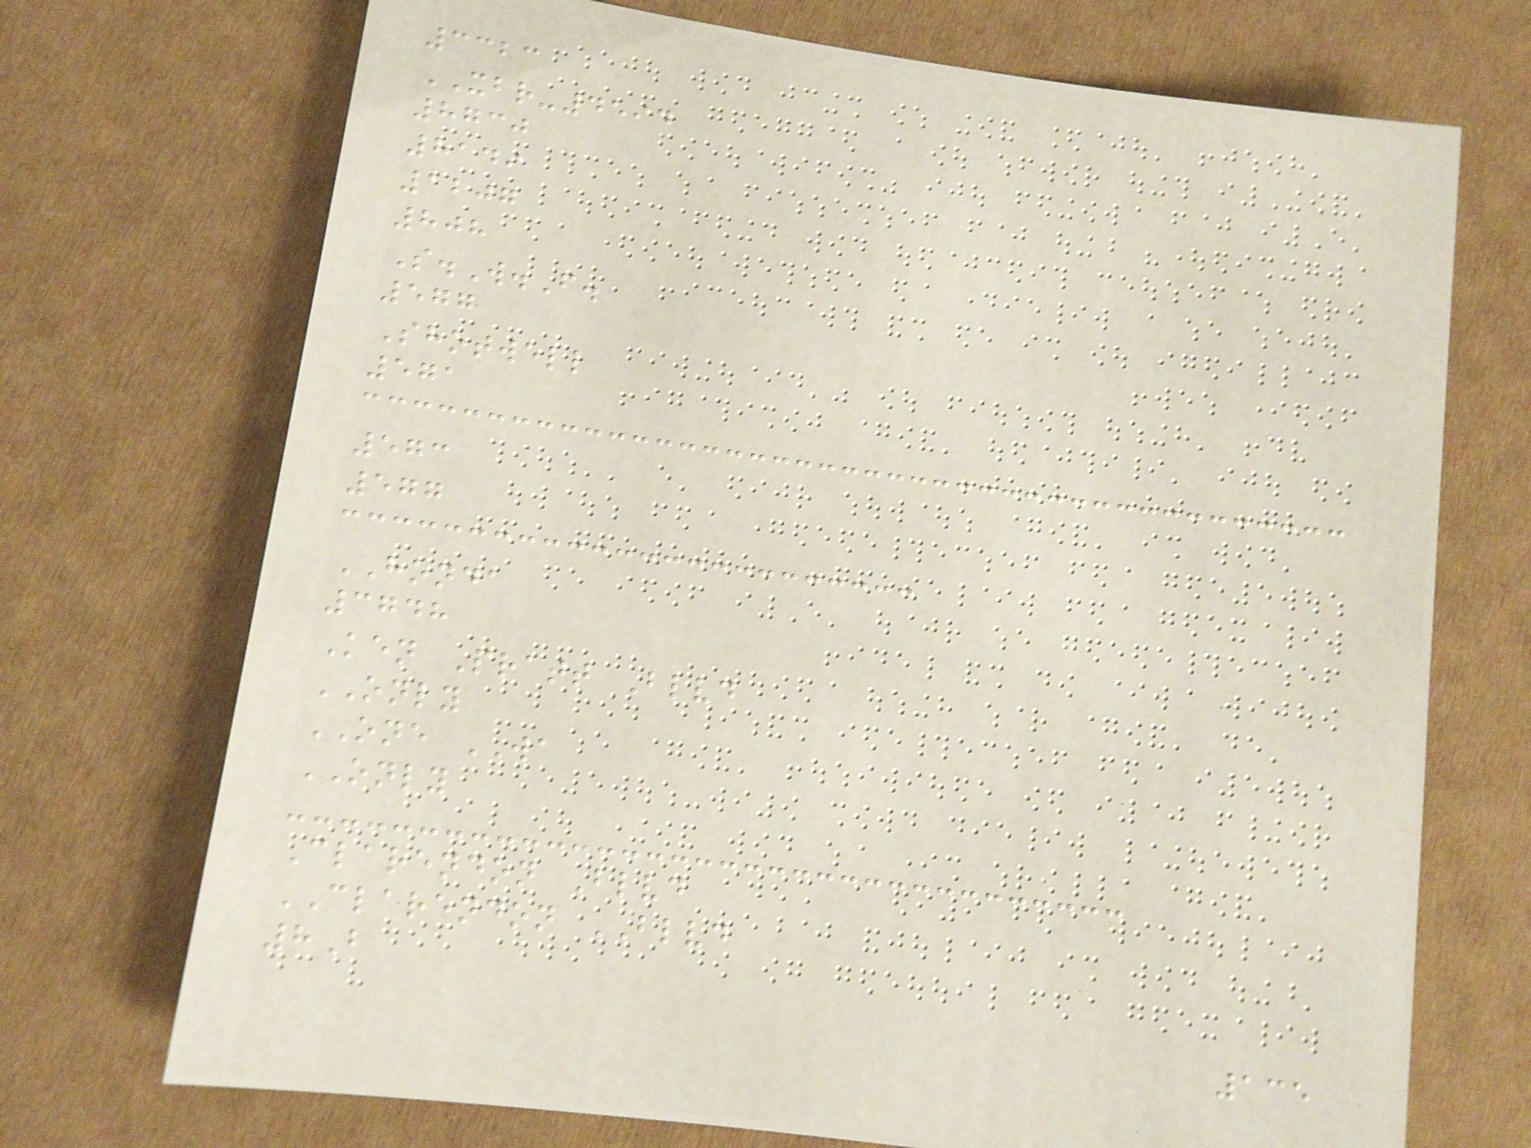3323
XBR-4594
8730
8149
1207
808
S.W.F.
577
Shotwell
571
573
577
HONDA
3748
Ken Pratt Blvd
ONLY
ONE WA
ONLY
Clarendon Blvd
CLARENDON BLVD
8B
135
